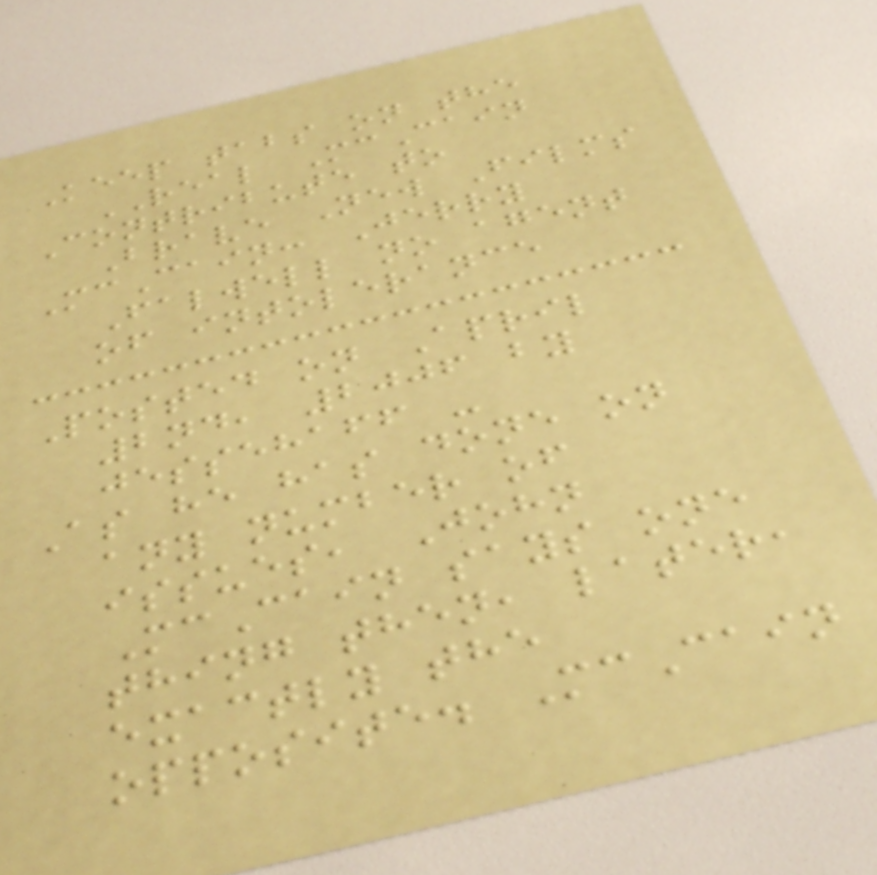Keep tabs on the
REAL McCain
Contribute to
Brave New Films
McCain: Jerry
Falwell no agent
of intolerance
Posted on April
2nd, 2006 by
jessehaff -
As he has done on
any number of
issues, John
McCain says one
thing then, later,
exactly the
opposite. McCain
